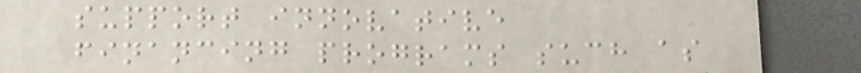support innovative
financing programs such as
